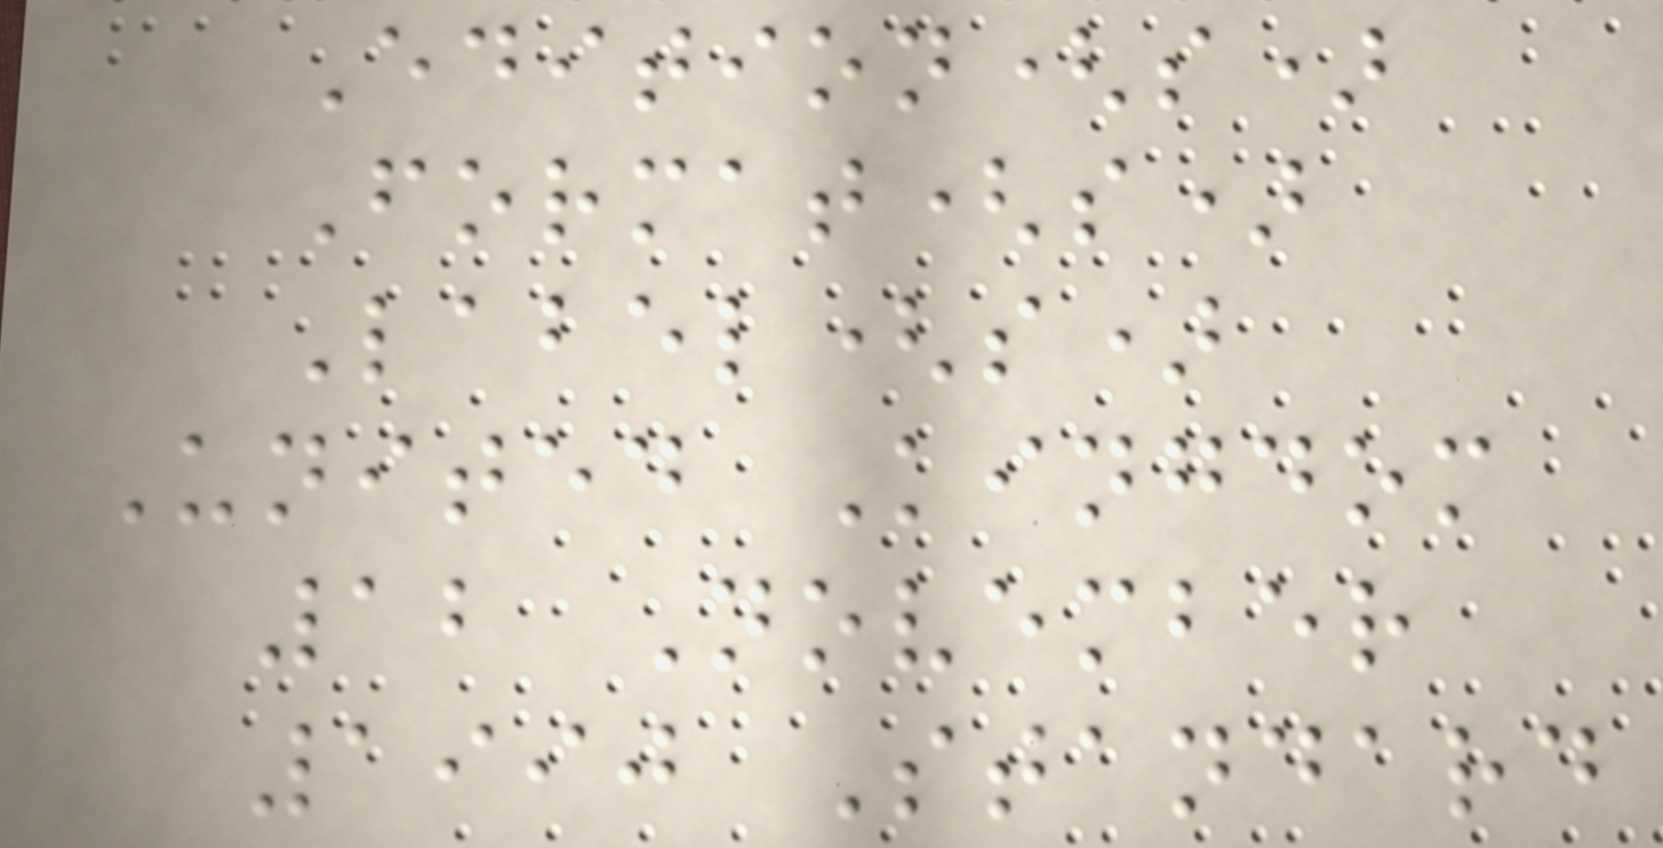Edition(s)
Format(s)
Label(s)
United Kingdom
12 November
1990 Standard
